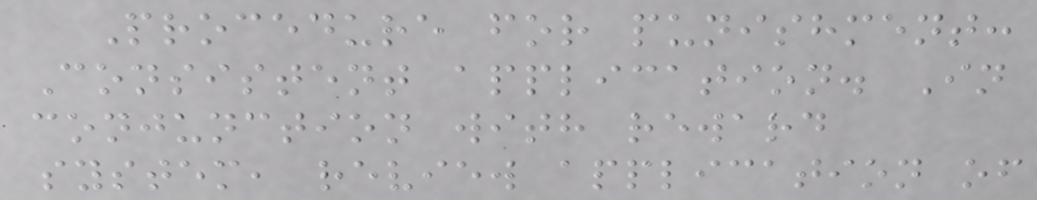Procedure for punishment:
Consistent application. In
conjunction with reward
system, review application of
